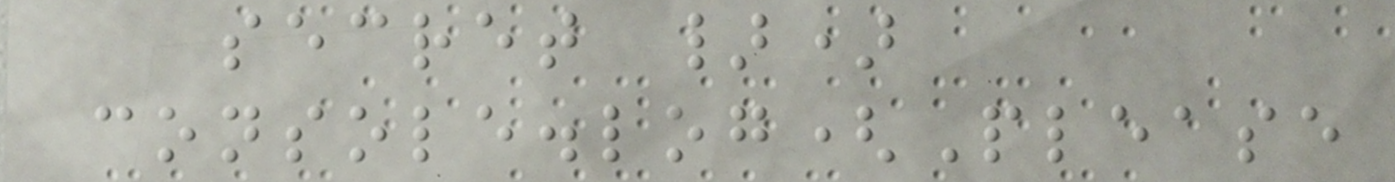secret })
console.log(Please
